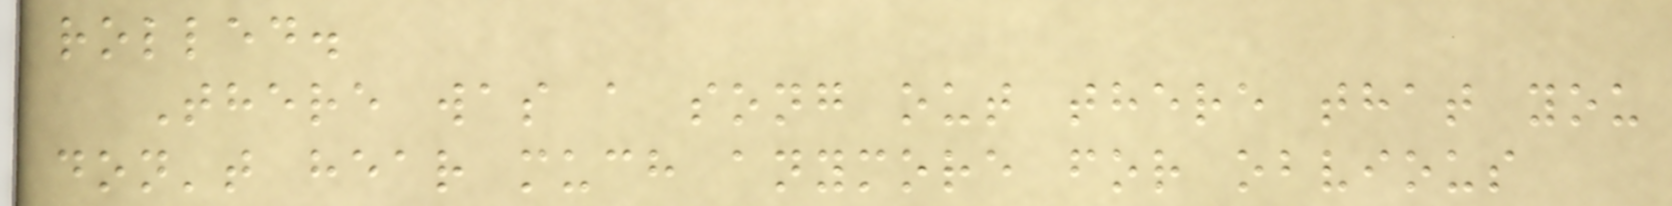rolled.
There was a song out there that you
don't hear much anymore for obvious
